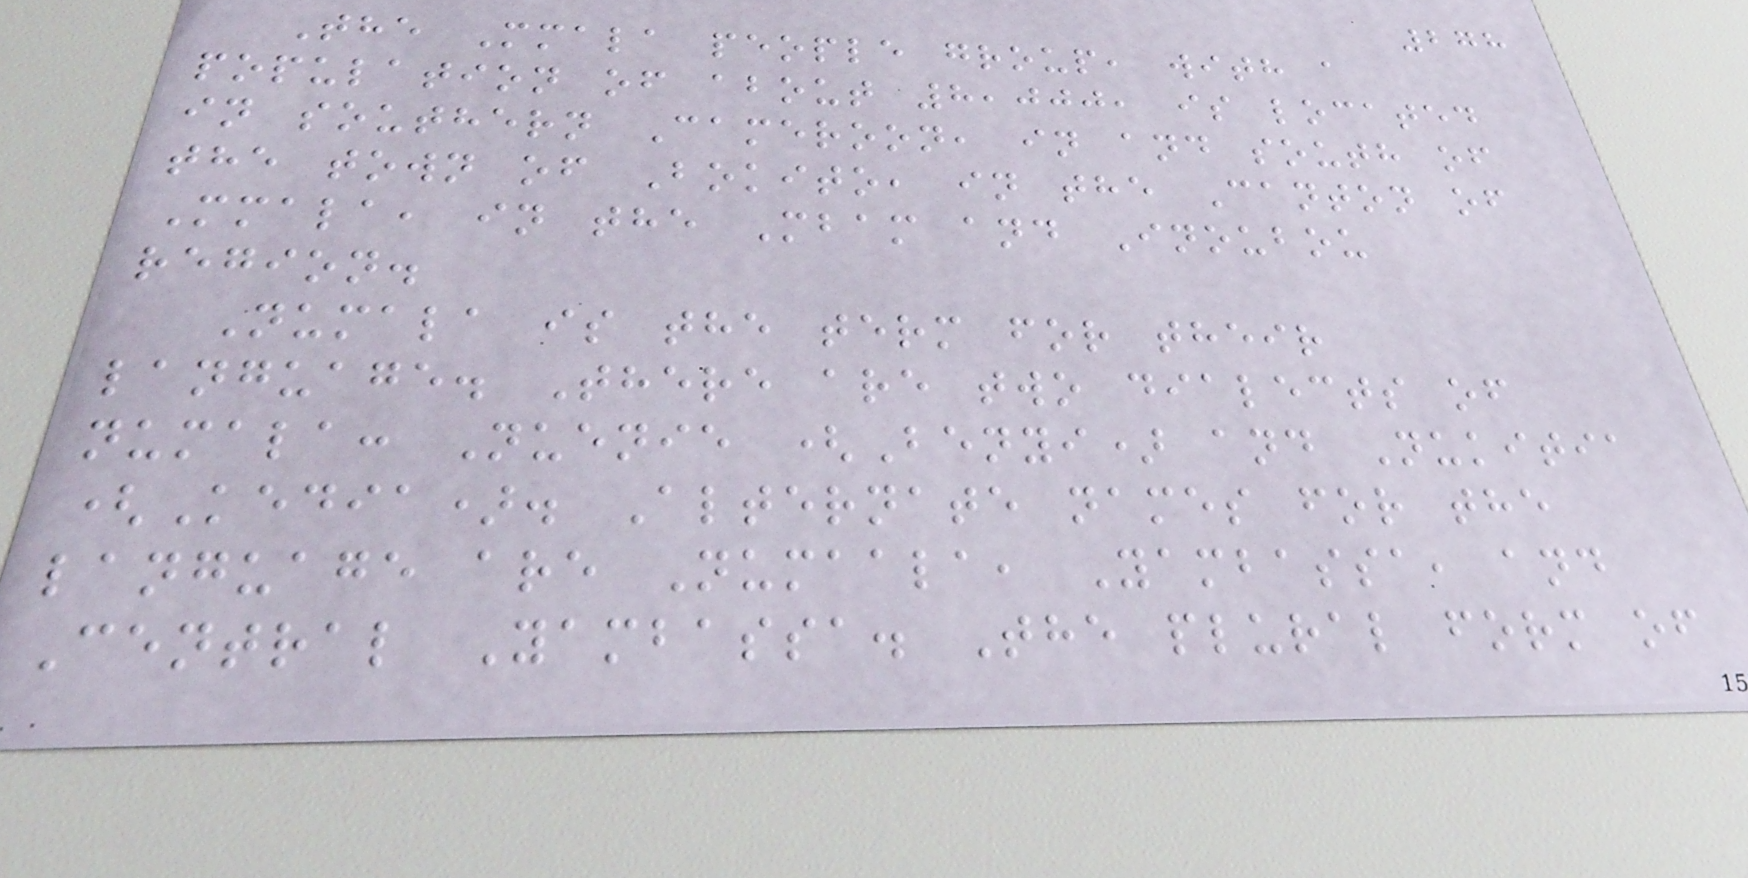278
The Mmala people group, with a
population of about 8,000, is located
in southern Cameroon, in and south of
the town of Bokito, in the Canton of
Mmala, in the Mbam and Inoubou
region.
Numala is the term for their
language. There are two dialects of
numala: Nuenie (Benyi) and Nukitia
(Kedia). Alternate names for the
language are Numaala, Yambassa, and
Central Yambassa. The plural form of
